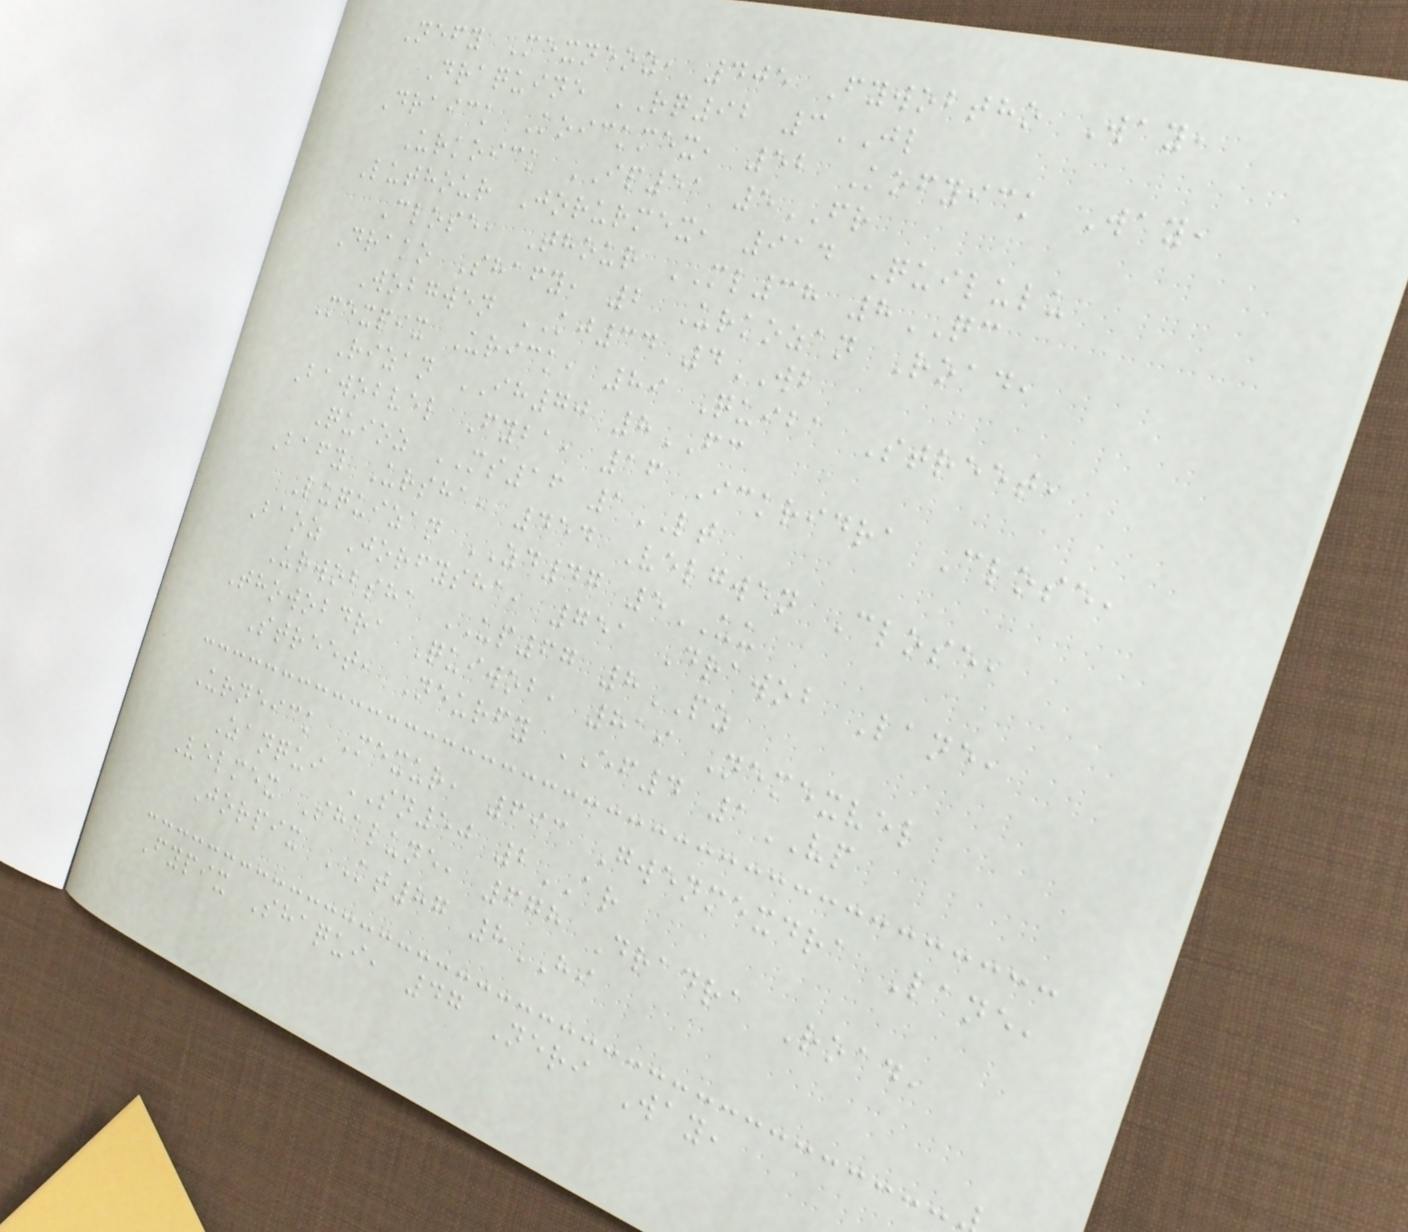Nefy Mexneoz, 405 Fywobtho Way,
Draquine RQ92 3JL
Draick Koickmex, 52 Kofyick Way,
Urkoick IP51 5FR
Luthour Jorurmex, 914 Quilulu
Close, Thour ML38 8QC
Drako Shafy, 2 Urkozan Road,
Wobgwen KJ34 4WB
Mexpix Urick, 89 Quiba Street,
Rizan IH70 8FC
Bawobvel Fyba, 16 Ickridra Close,
Quioz MS16 1LT
Bafy Ursha, 454 Velgwen Close,
Luquizan ZD47 5UU
Baoz Jorfysha, 751 Drawob Lane,
Urwobsha UP67 8PZ
Thowobdra Quiwob, 819 Nemexvel
Street, Neurfy EF4 1VP
Urneick Mexur, 693 Gwenmexdra Lane,
Zanqui SN50 2AR
Velmex Shalune, 678 Dradra Road,
Jorpix KT87 8HI
Fypix Shaqui, 47 Neri Way,
